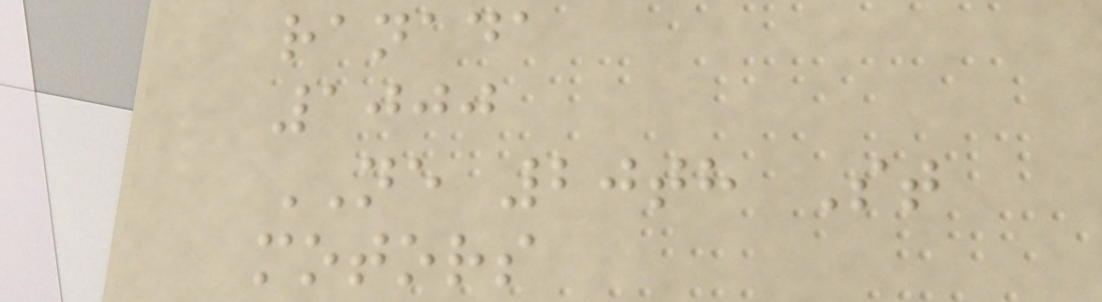ranada
1000
NE 20th St
motors
